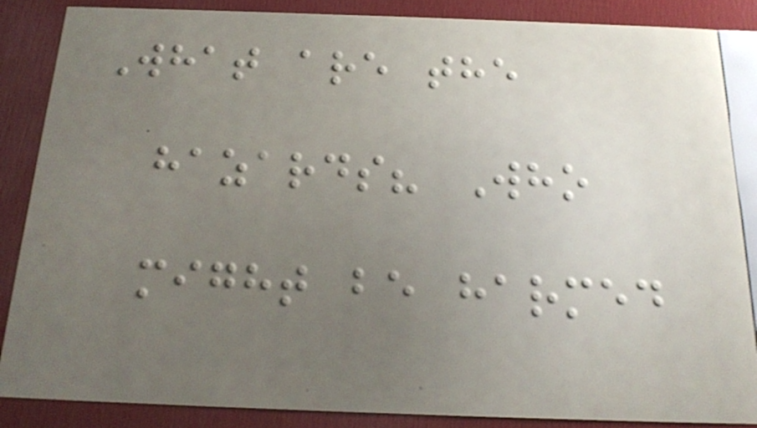What are the
hazards? Who
might be harmed
